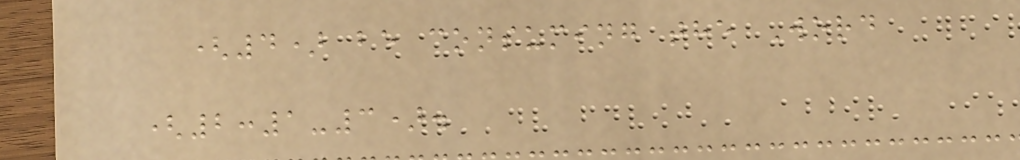(4) be consuming the Word
(2:1-3).
